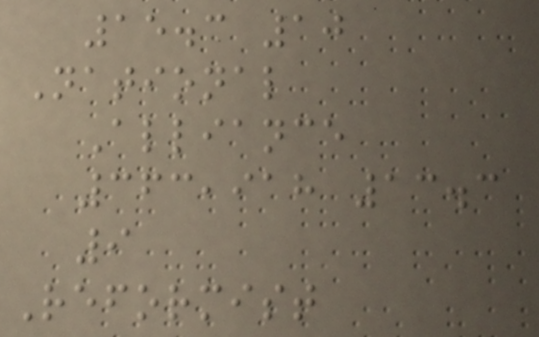15.3 10
National
Alliance
363,918 13.3
9
Reformist
